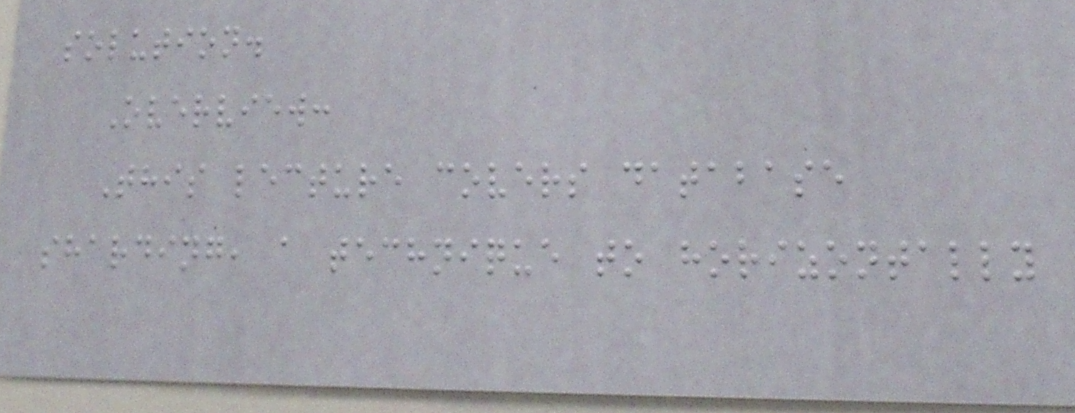solution.
Overview:
This lecture covers database
sharding, a technique to horizontally
